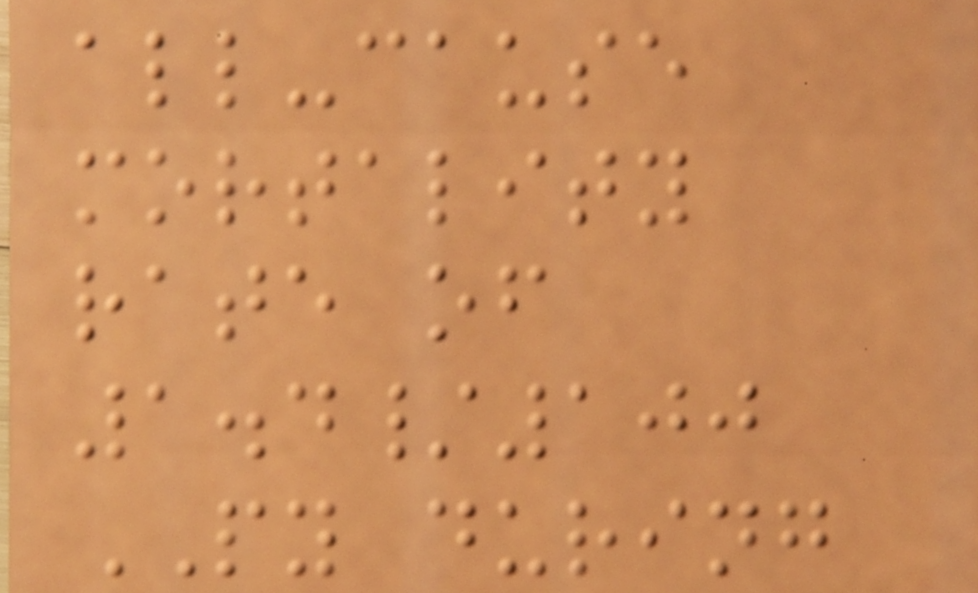all-cause
mortality
rate of
1.4/100
PY during
